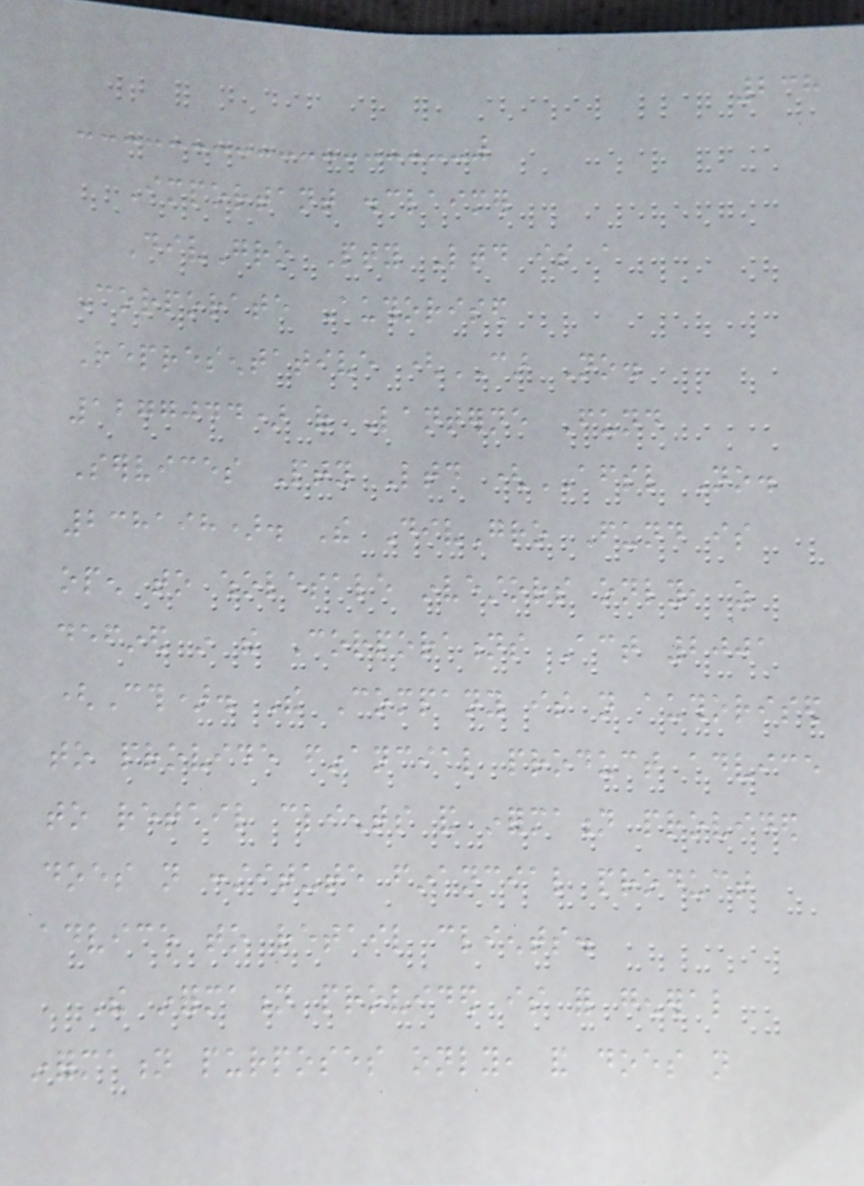238
Important disclaimer
DivGro Pty Ltd is a
Corporate Authorised
Representative (CAR No.
1277044) of Lanterne Fund
Services Pty Ltd (AFSL No.
238198). The DivGro Fund is
open to wholesale investors only, as
defined in the Corporations Act 2001
(Cth). The Company is not authorised
to provide financial product advice
to retail clients and information provided
does not constitute financial product
advice to retail clients.
The information provided is for general
information purposes only, and does not
